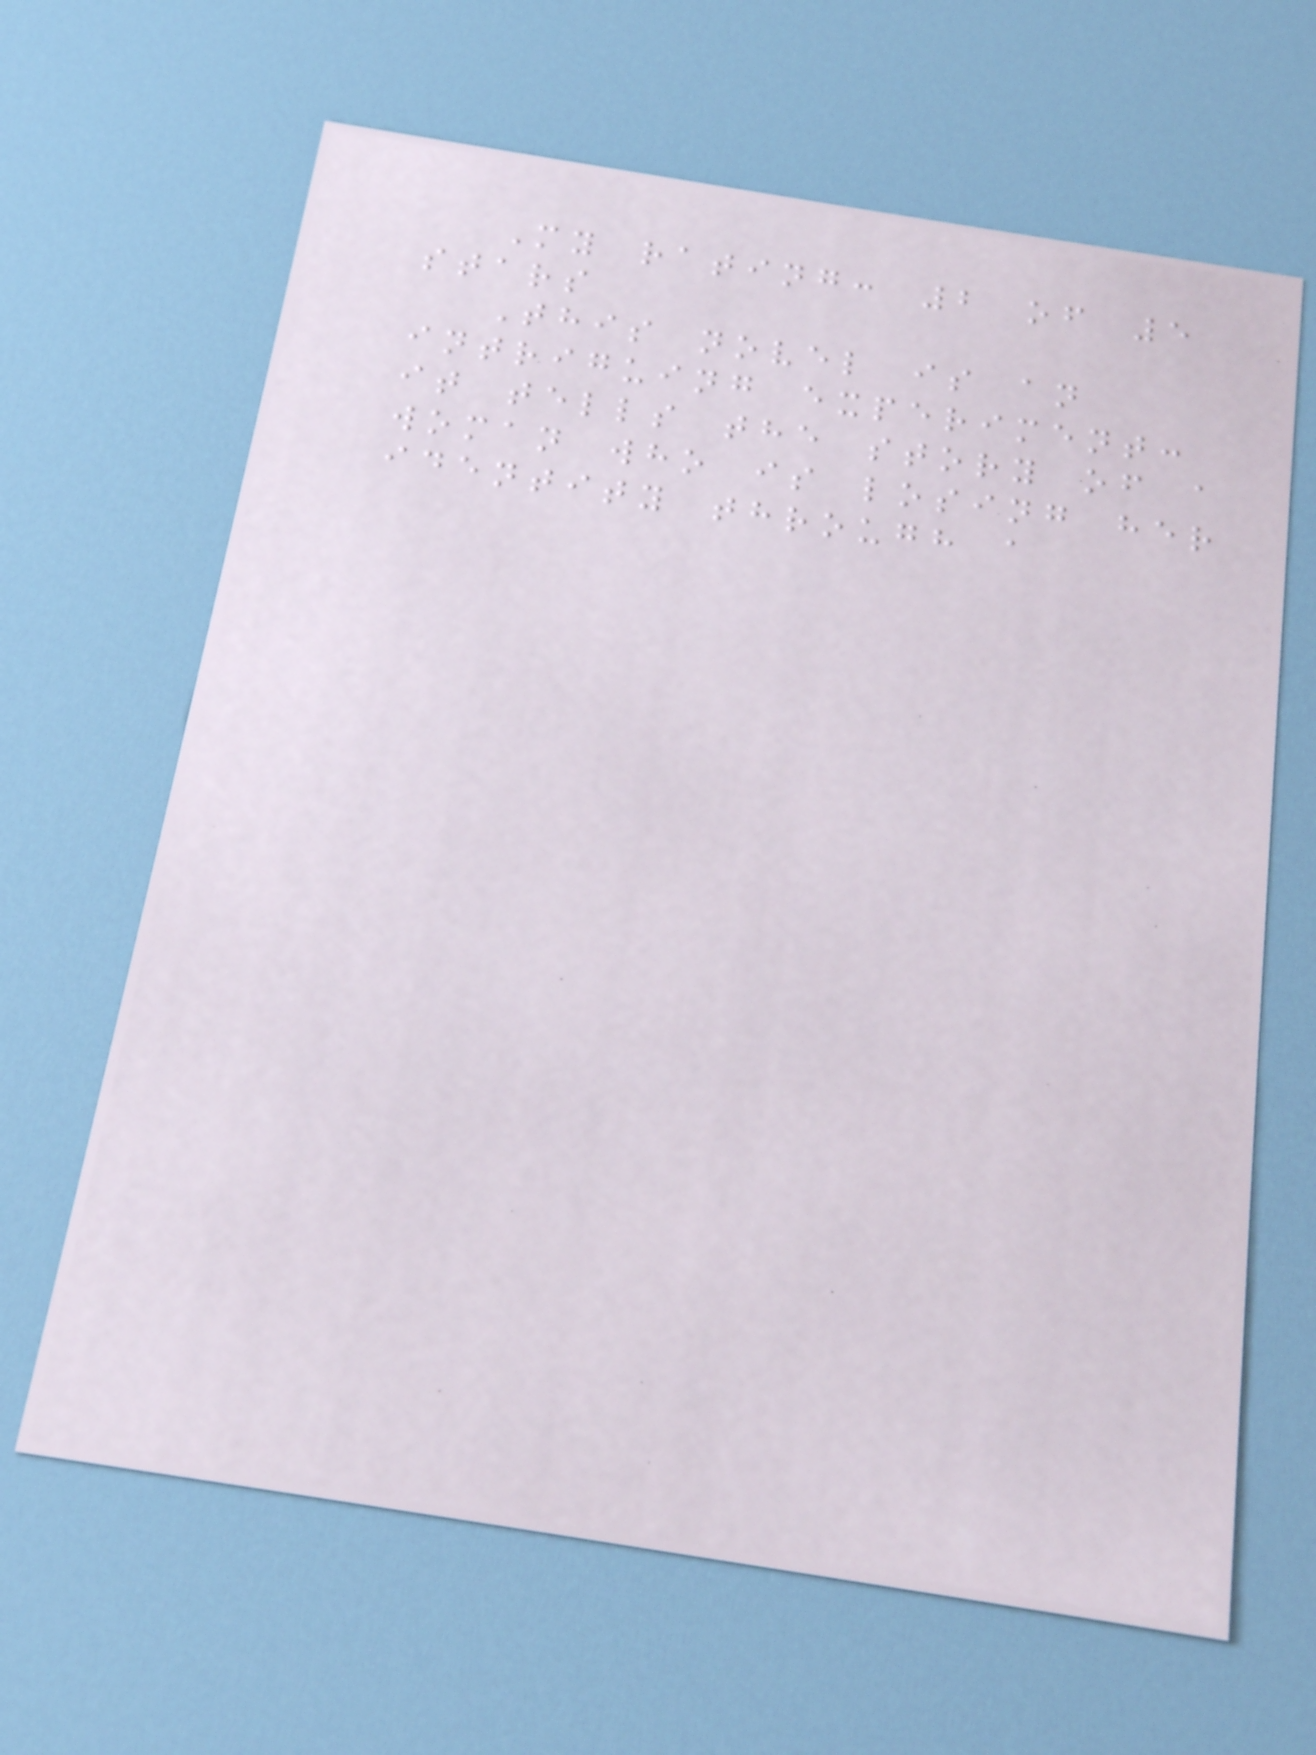My rating: 2 of 5
stars
This novel is an
intriguing experiment:
it tells the story of a
woman who is losing her
identity through a
